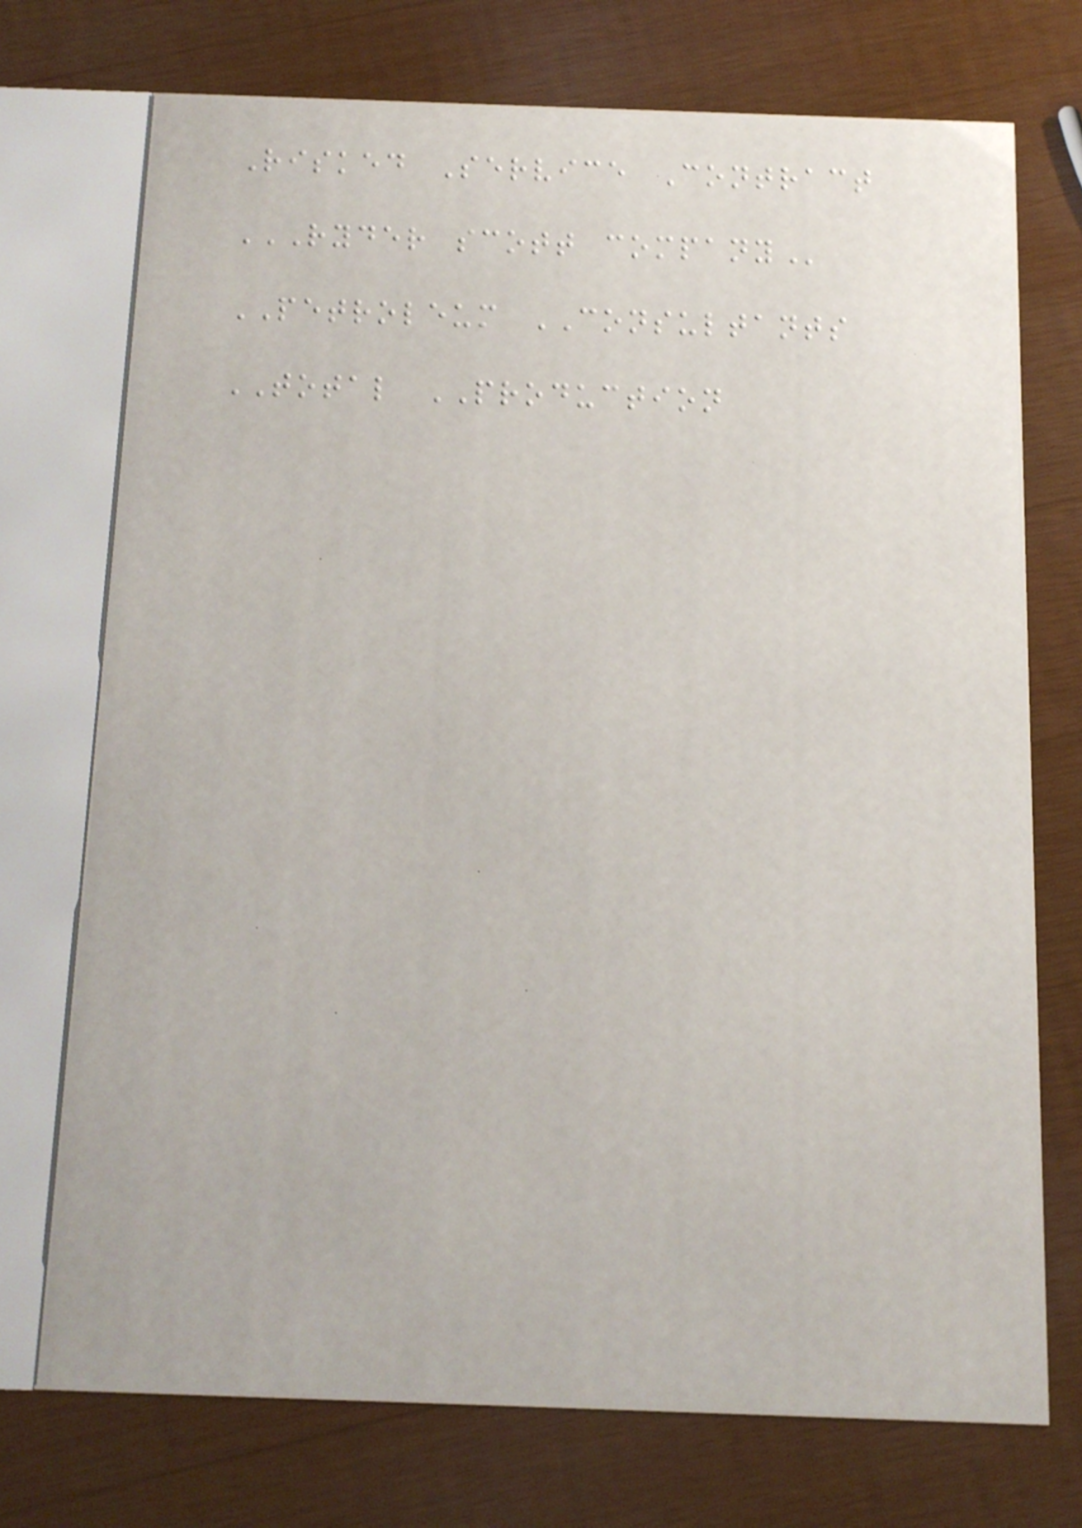Risked Service Contract
RYDER SCOTT COMPANY
PETROLEUM CONSULTANTS
TOTAL PRODUCTION
